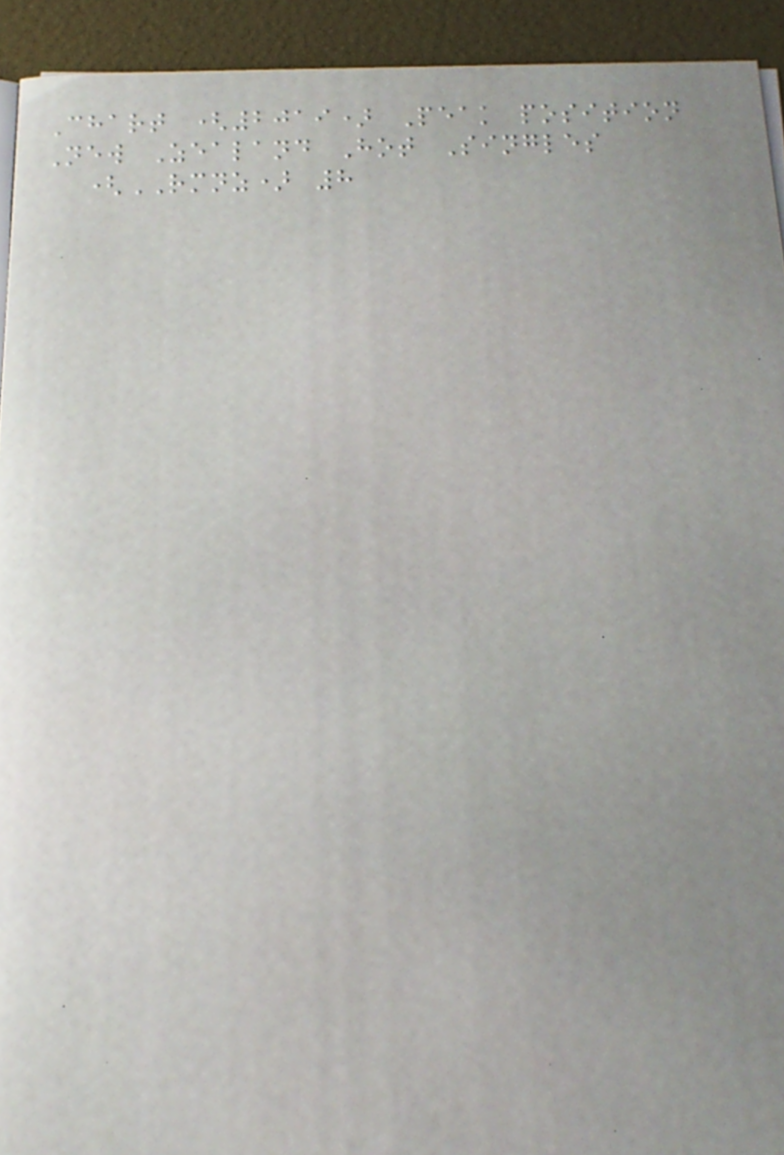Chart (2019) Peak position
New Zealand Hot Singles
(RMNZ) 8
